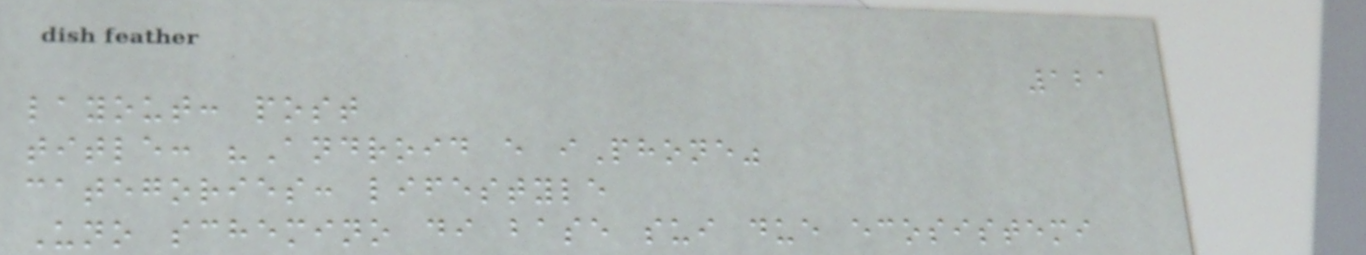121
layout: post
title: "Android e iPhone"
categories: lifestyle
Uno schemino di base sui due ecosistemi
